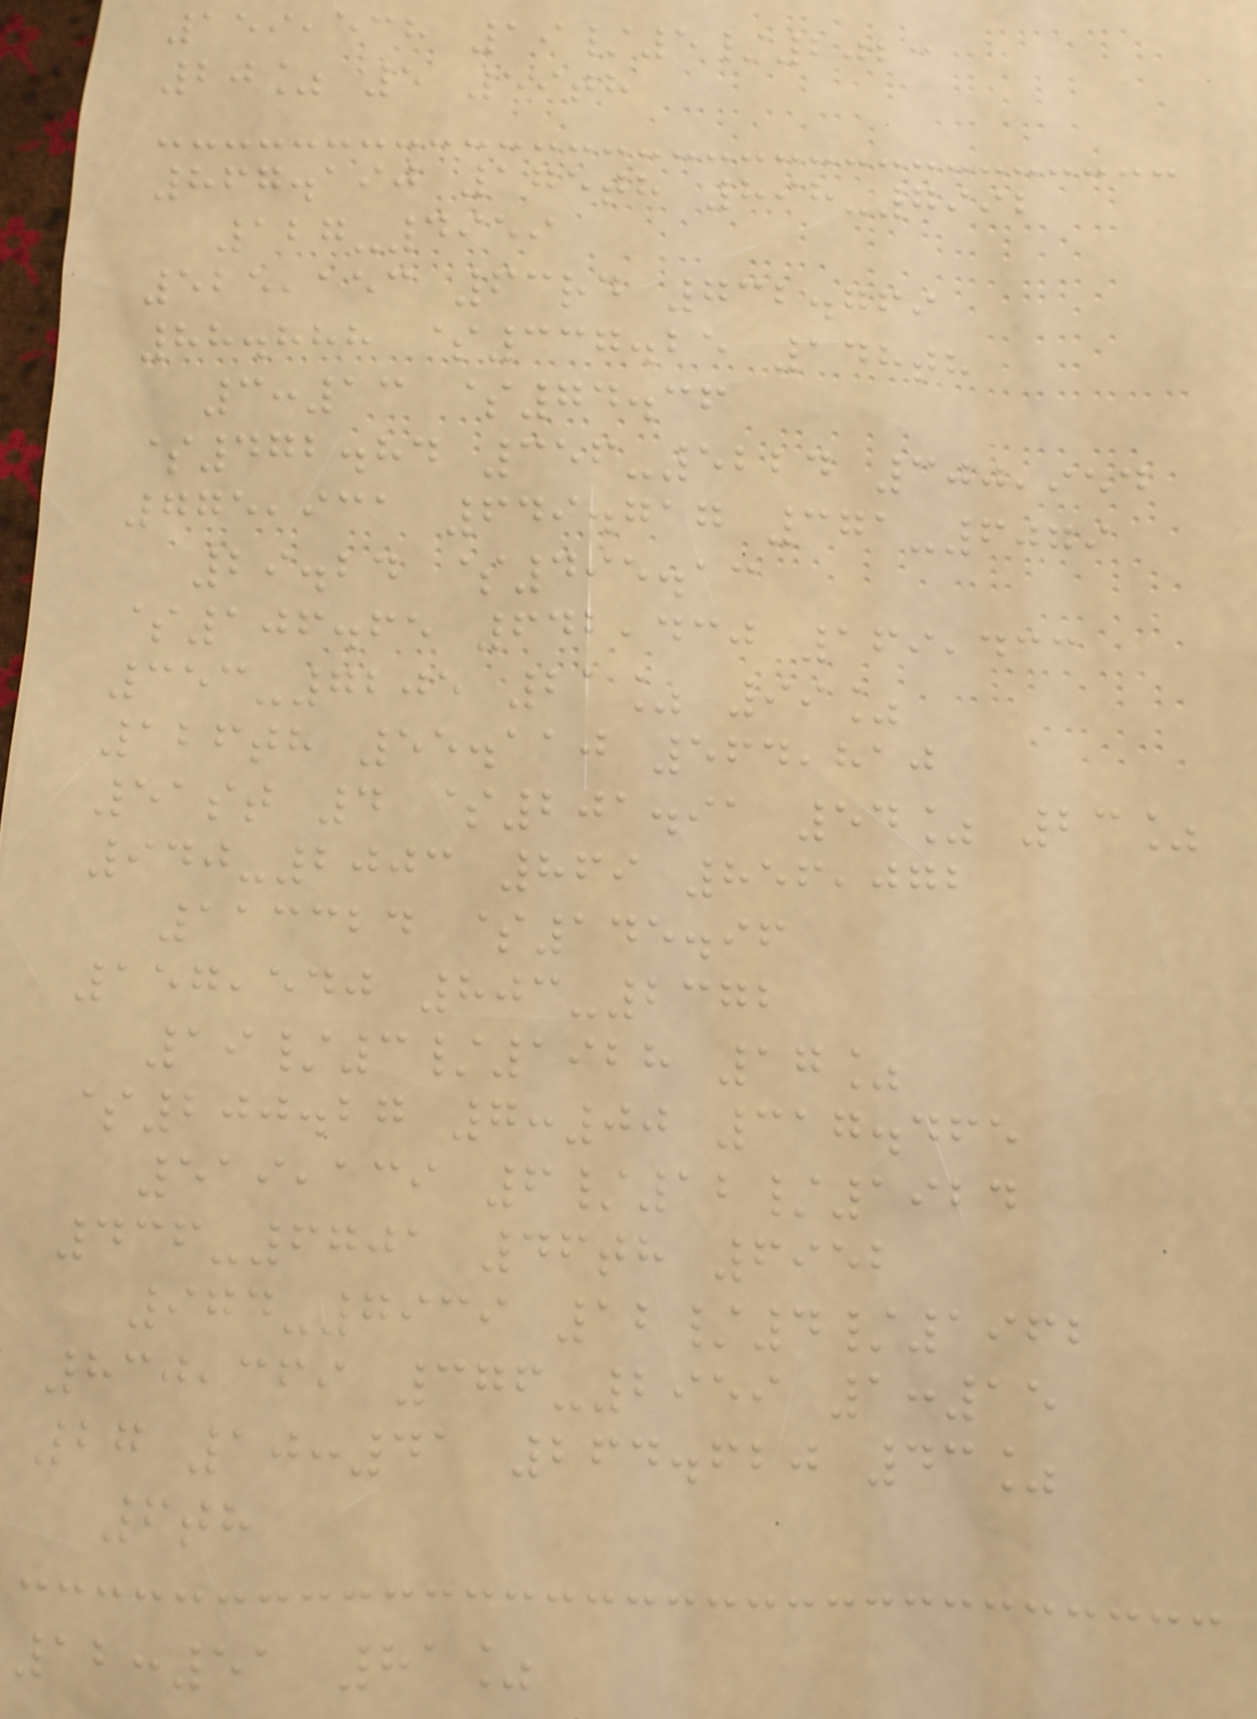159,538 19/5/2023
20% 5 59th
867.190 175th 898-7992
127-4959
525,153 63rd 732.769
88.888 $337.25 148th
3:13 $74.36
$472.84 356-5224 300,954
775,931 649.717 371-6079
29.24 $495.13
$106.65 642,430 169,433
353-7205 21% 99%
126th 55.110 564,810
51st 4 $201.91 54% 23%
940-2003 869 856,072
113324 $145.96
157,540 803-2372
19/3/1928 17%
$200.27 7:00 317.465
519,139 6/12/1924
436-6701 46th 6952
974-7939 12/4/1962
830,369 376-2959 1:15
27 10:41 264.620 43%
6th
12:51 81%
